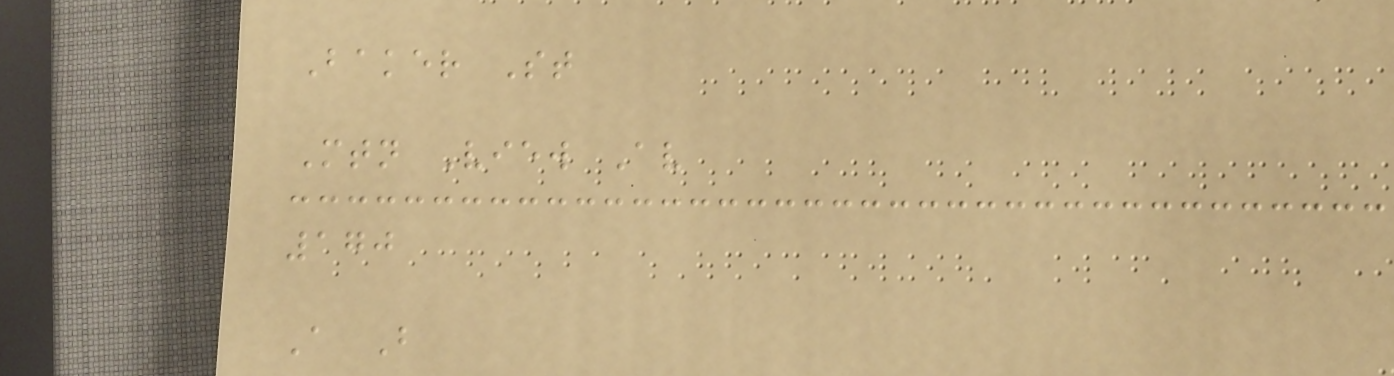Baker St
Mtn View Av
170
A B
